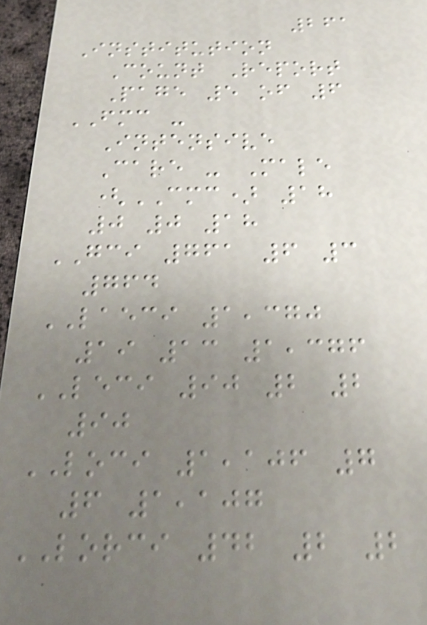261
Institution
Count Report
Page 5 of 6
FMC -
Intensive
Care - Male
(CMC) 18
0 0 18
GCI 761 6 3
764
LAECI 1,370
19 13 1,376
LECI 90 2 2
90
LOCI 1,106 7
6 1,107
LORCI 42 2 2
